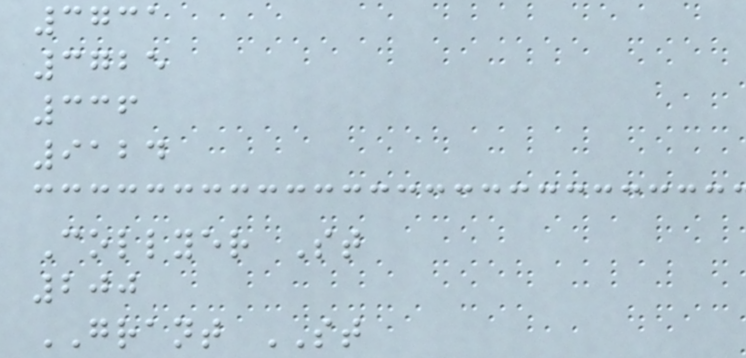3731
3725
336
9124
Collyer St
200
GRANT ST
